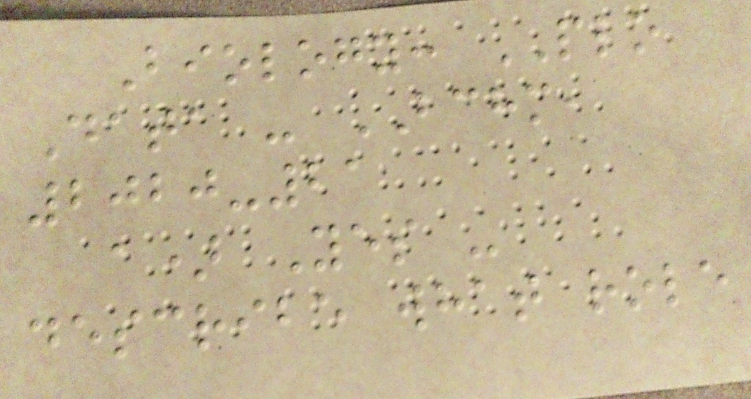Biology: PLO
Data - BCHM,
2020-21
a) Yes -
describe what role
